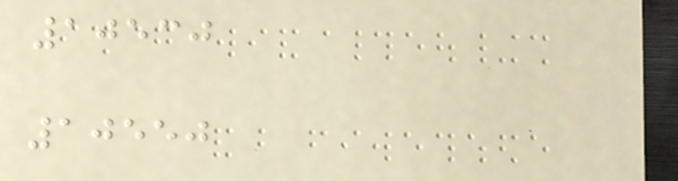10530
10550
